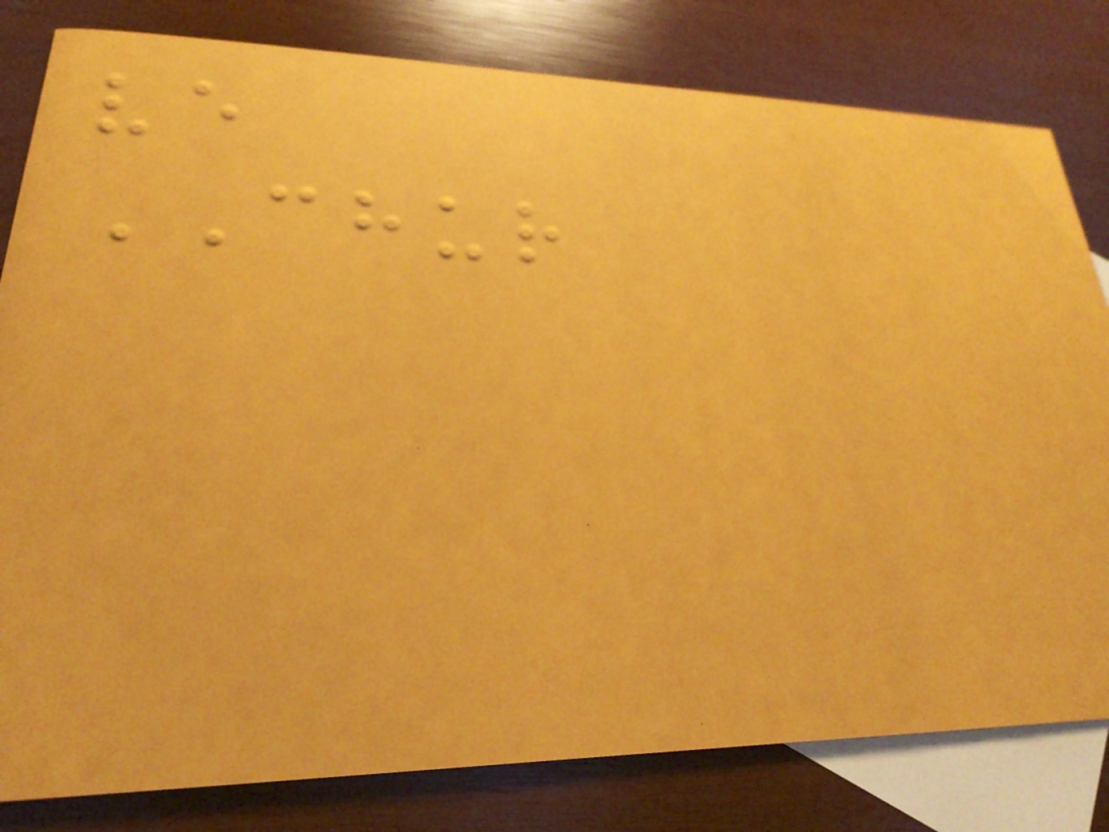ve
CHUR
